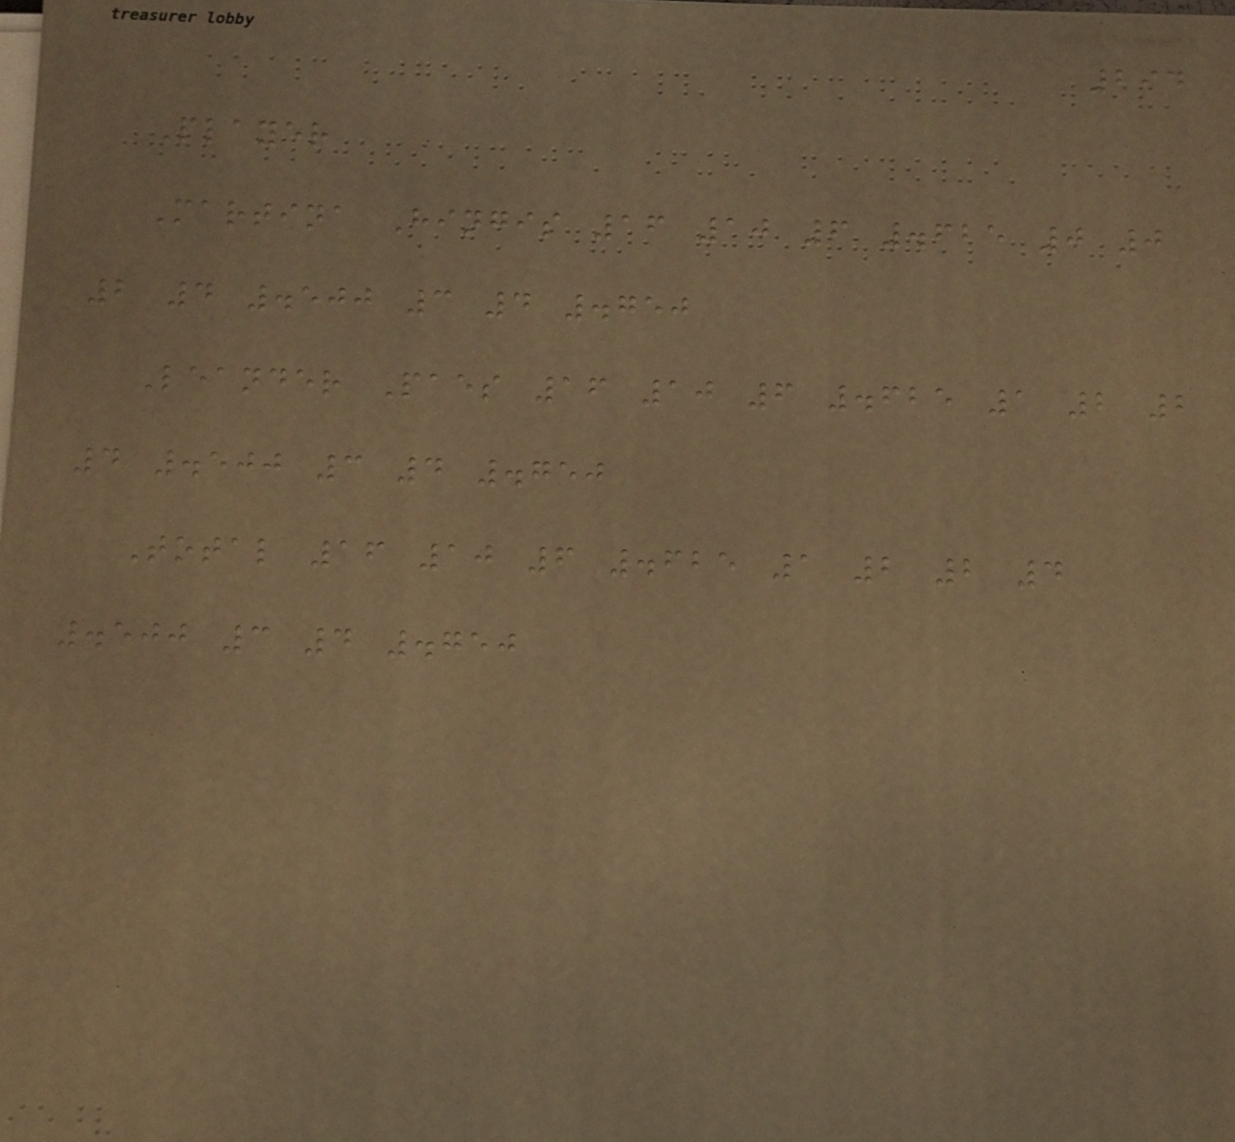294
Player
Martina Hingis 16 10 6 .625 0 0
2 4 .500 3 4 .750
Leander Paes 16 10 6 .625 1 2 2
4 .500 3 4 .750
Total 16 10 6 .625 1 2 2 4
.500 3 4 .750
